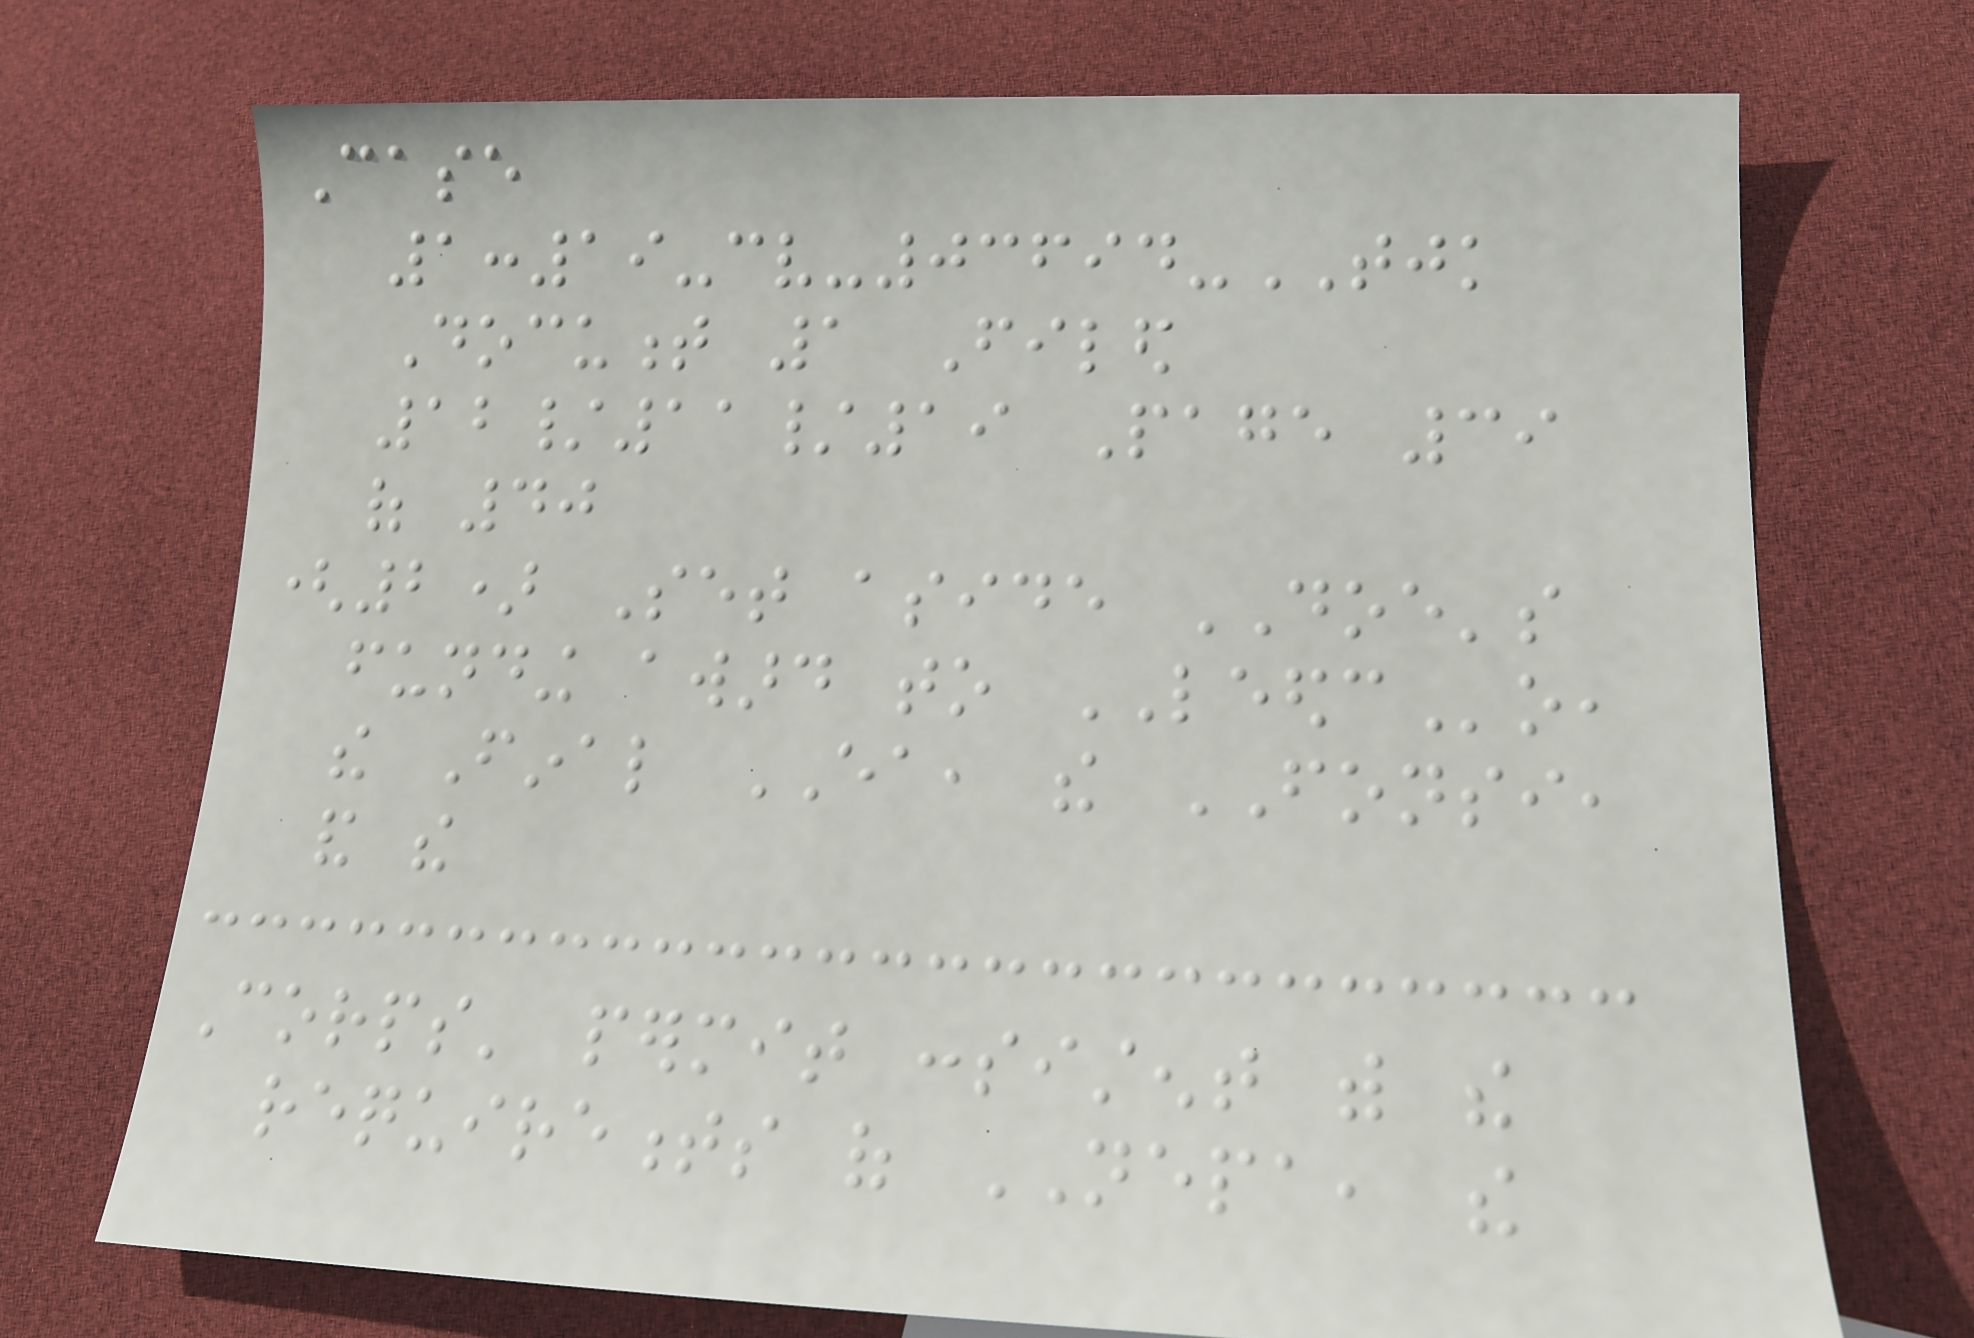Case
1:19-cv-03694-TJK
Document 1 Filed
12/11/19 Page 39
of 40
(2) Set aside DOE's
funding award to LEEDCo,
the Final EA, the FONSI,
and the
Corps' permit consistent with the
requirements of NEPA, the
